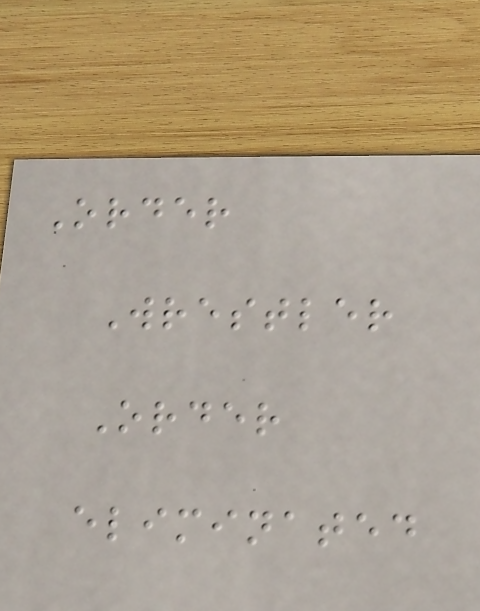Order
Wrestler
Order
eliminated
